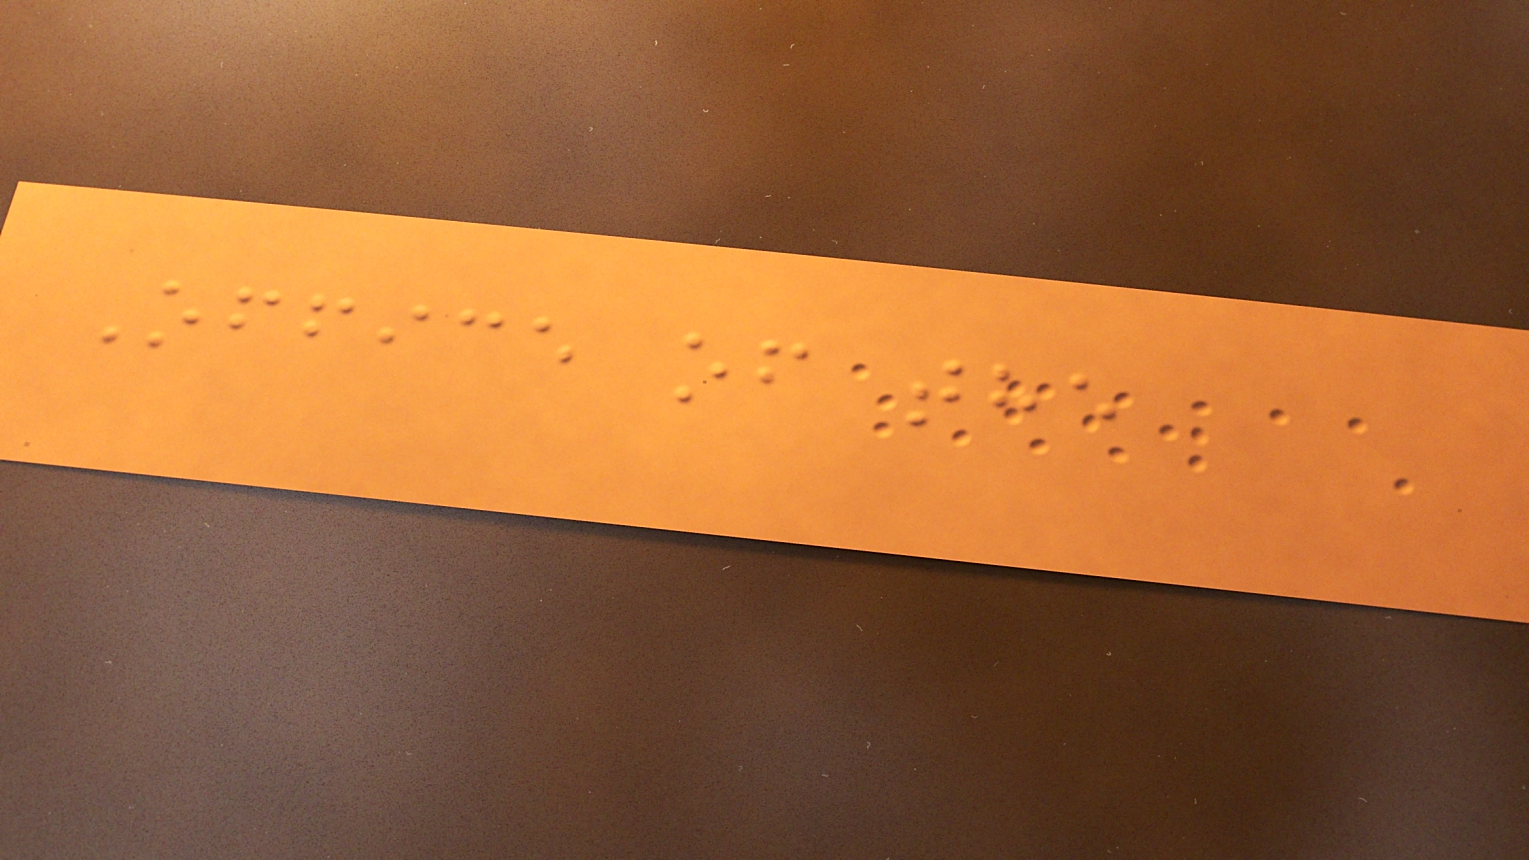Office of the
